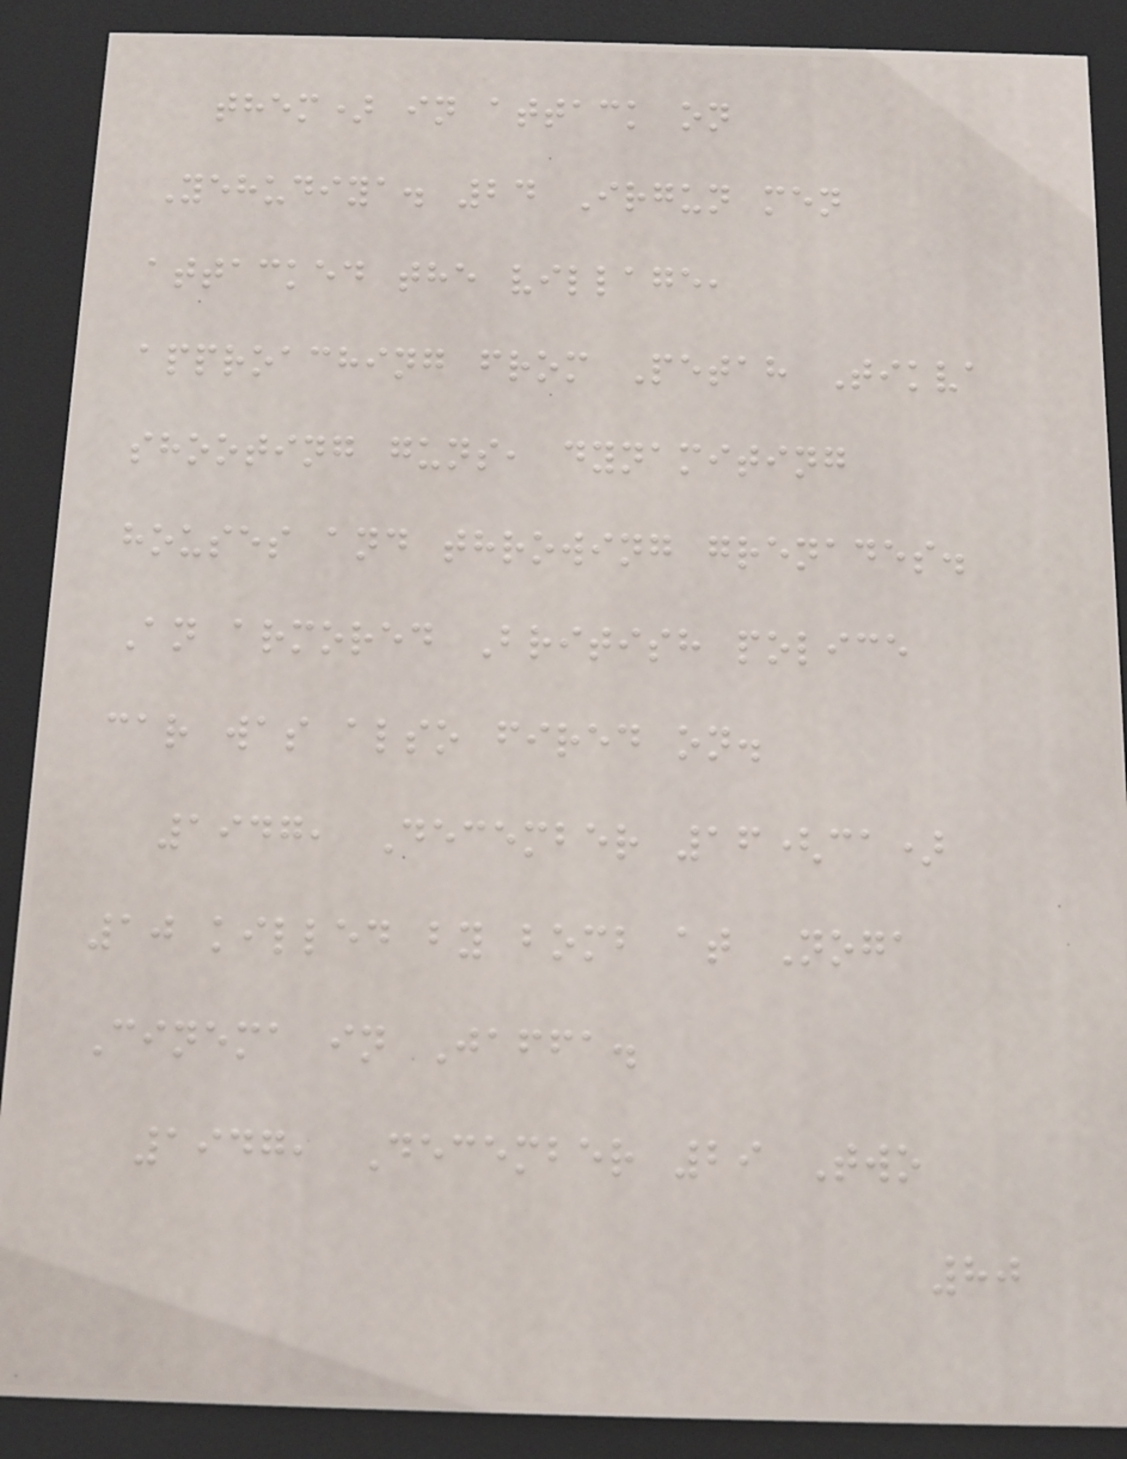them) in attack on
Yehudiya. 24 Irgun men
attacked the village,
approaching from Petah Tikva
shooting guns, dynamiting
houses and throwing grenades.
An armored British police
car was also fired on.
1947, December 16(ca)
10 killed by bomb at Noga
Cinema in Jaffa.
1947, December 29 Two
80
